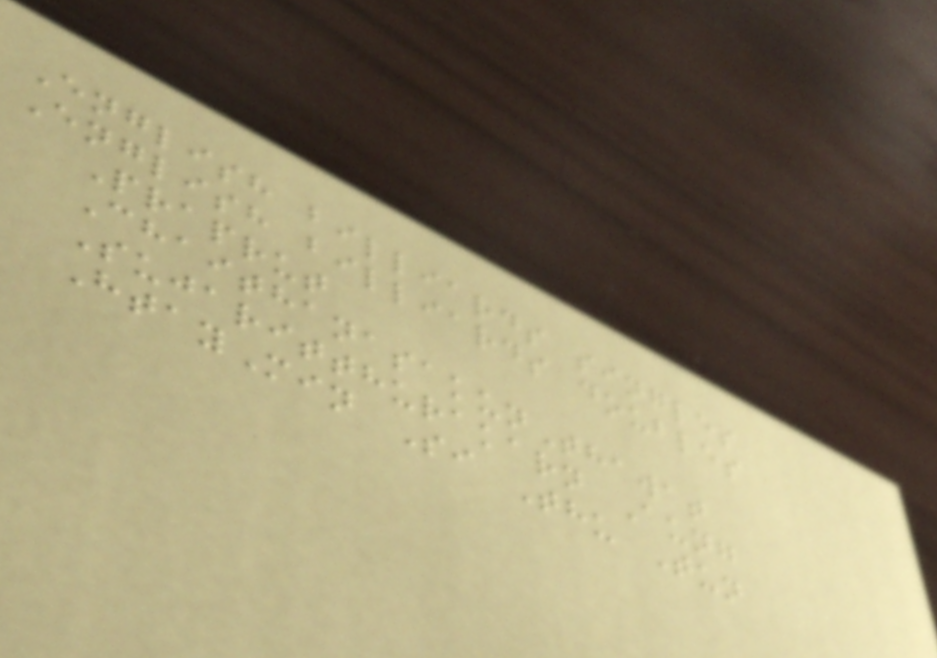English billiards singles
English billiards doubles
Praprut
ChaithanasakunThawat
Sujaritthurakarn Aung
HtayMin Si Thu Tun
